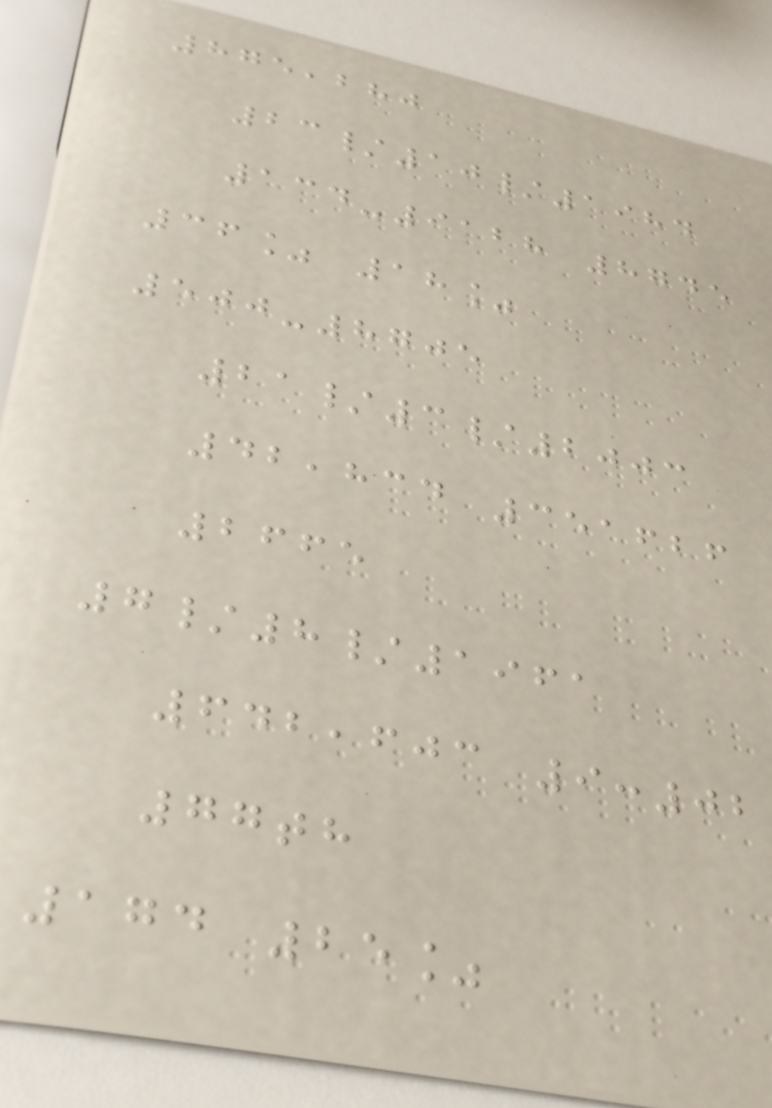875,280
23/10/1984
134-9128 8745
36% 18%
500-8705
21/3/2003
42,834 351626
2665
7/8/1961
642,603 9:02
77th
174 25%
